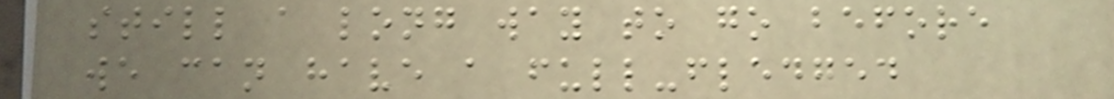still a long way to go before
we can have a full-fledged
